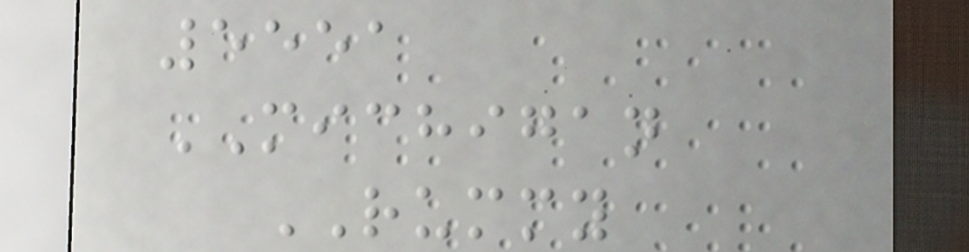5551
MICHIGAN
RUMMY
